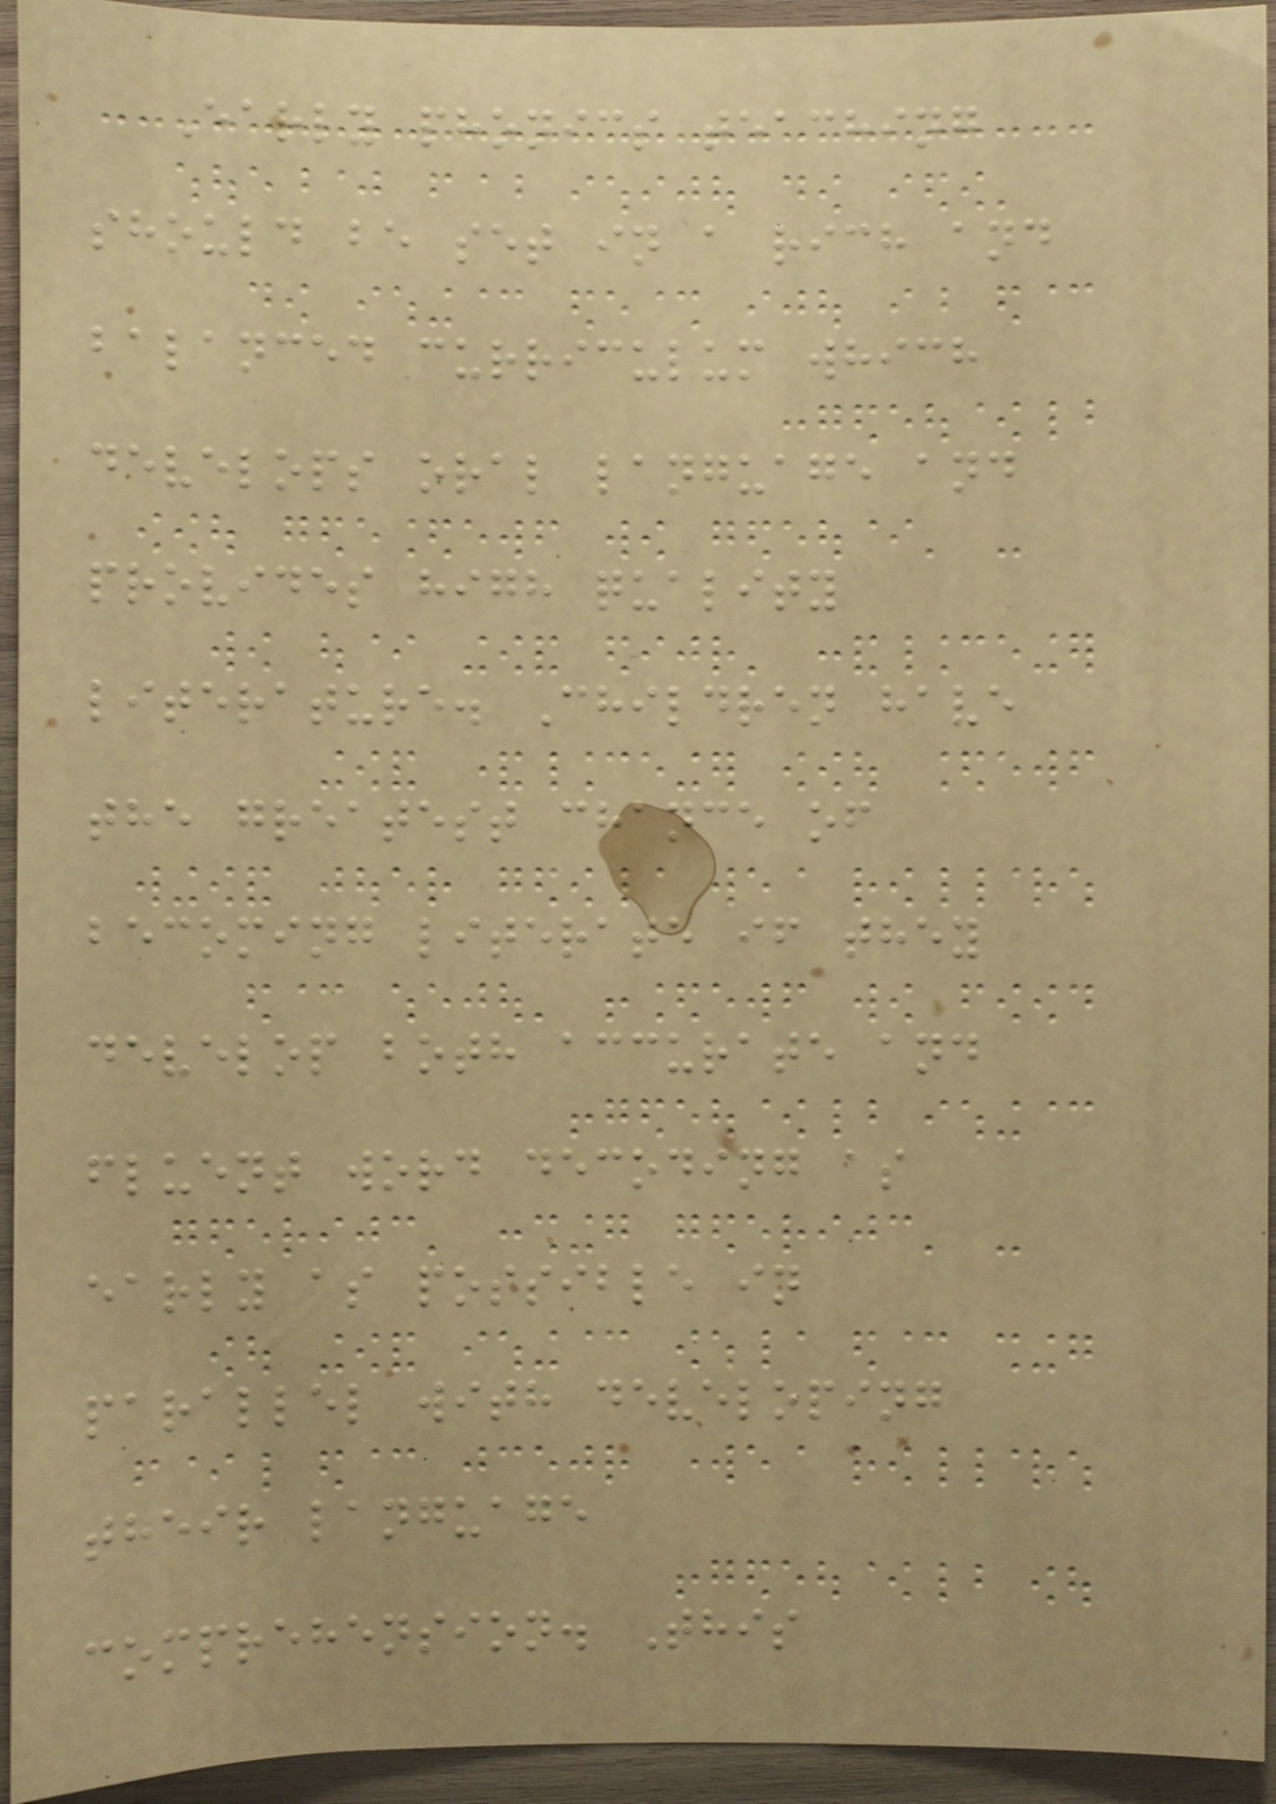Early phonics teaching
should be set in a rich and
balanced curriculum which
develops oral language and
provides high quality
literature. Children have
the greatest chance of
becoming literate if they
develop both accurate and
fluent word decoding as
early as possible in
parallel with developing
their language
comprehension. This
